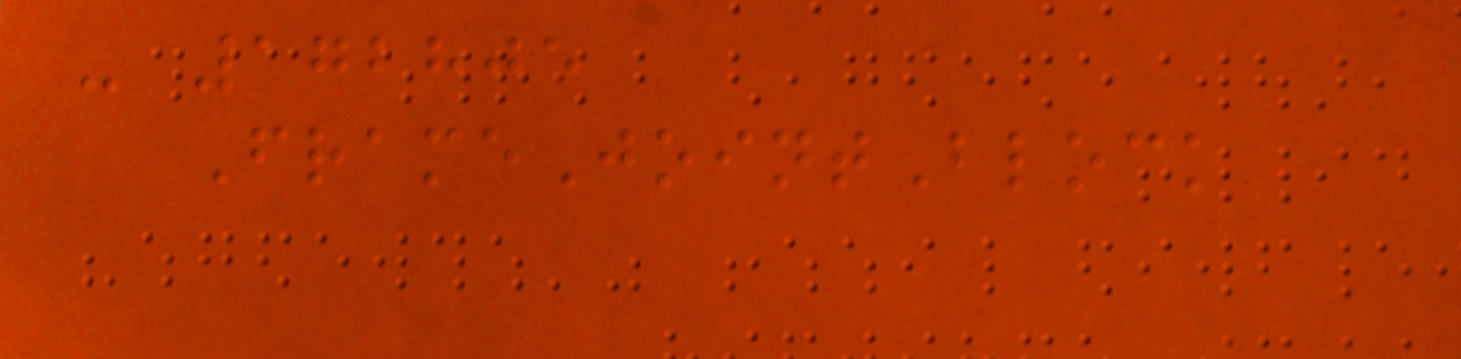- 172805
FrameJointBlock
